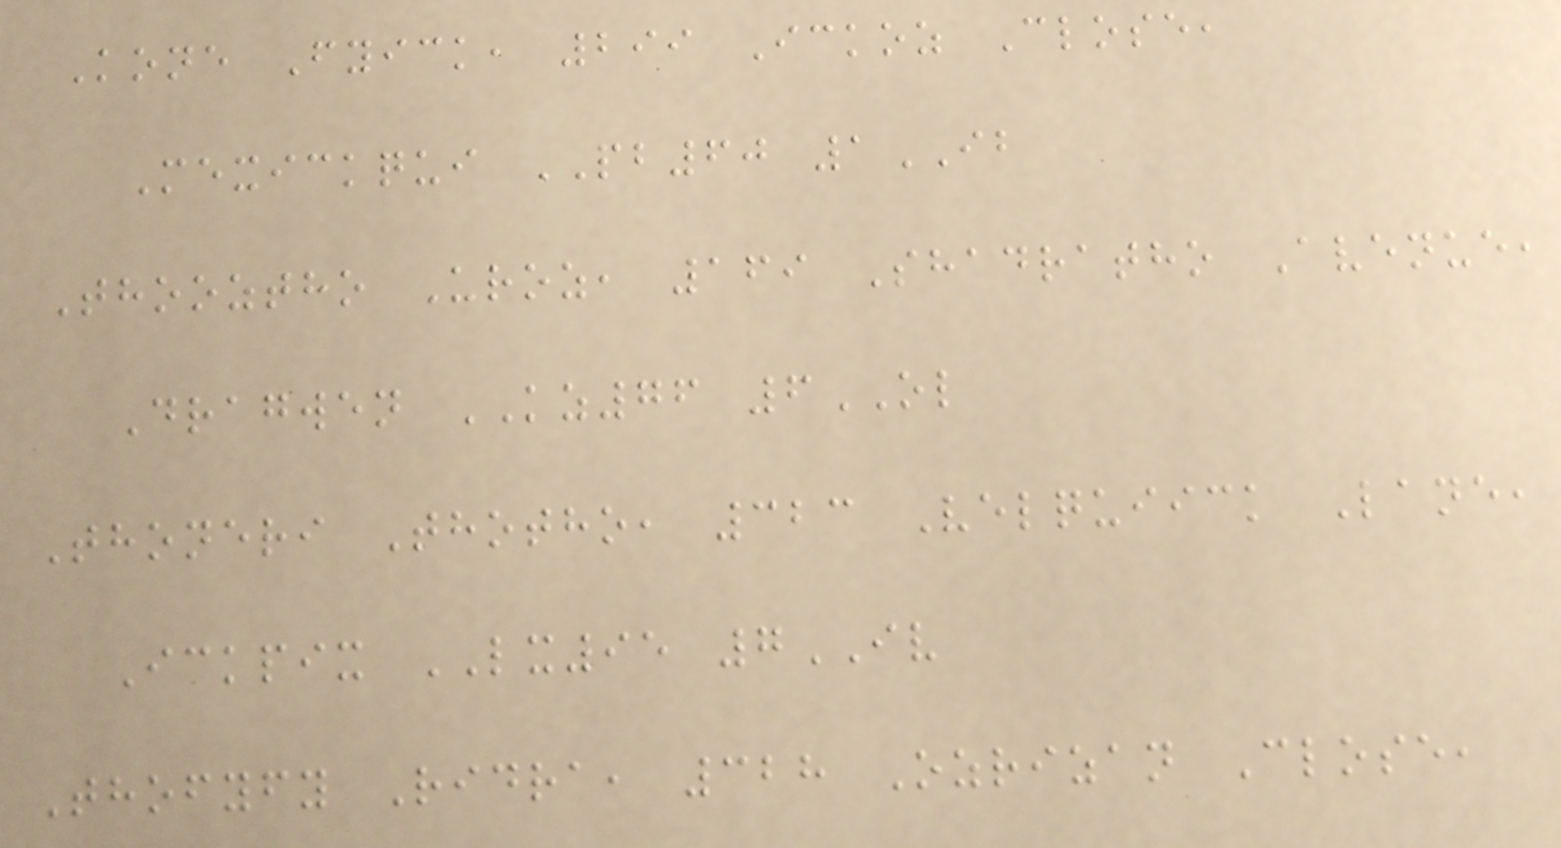Kone Fyick, 299 Ickoz Close,
Mexickqui PB60 1IB
Thooztho Uroz, 169 Shadratho Avenue,
Dragwen KZ76 6OL
Thoneri Thotho, 323 Velquiick Lane,
Ickpix LX95 7IV
Thofyfy Ridra, 328 Ozrizan Close,
